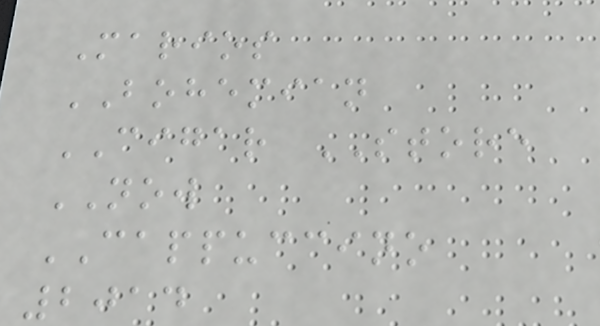Marios
BOHEMIAN
CIGAR STORE
NOW
CAPPUCCINO
2014
